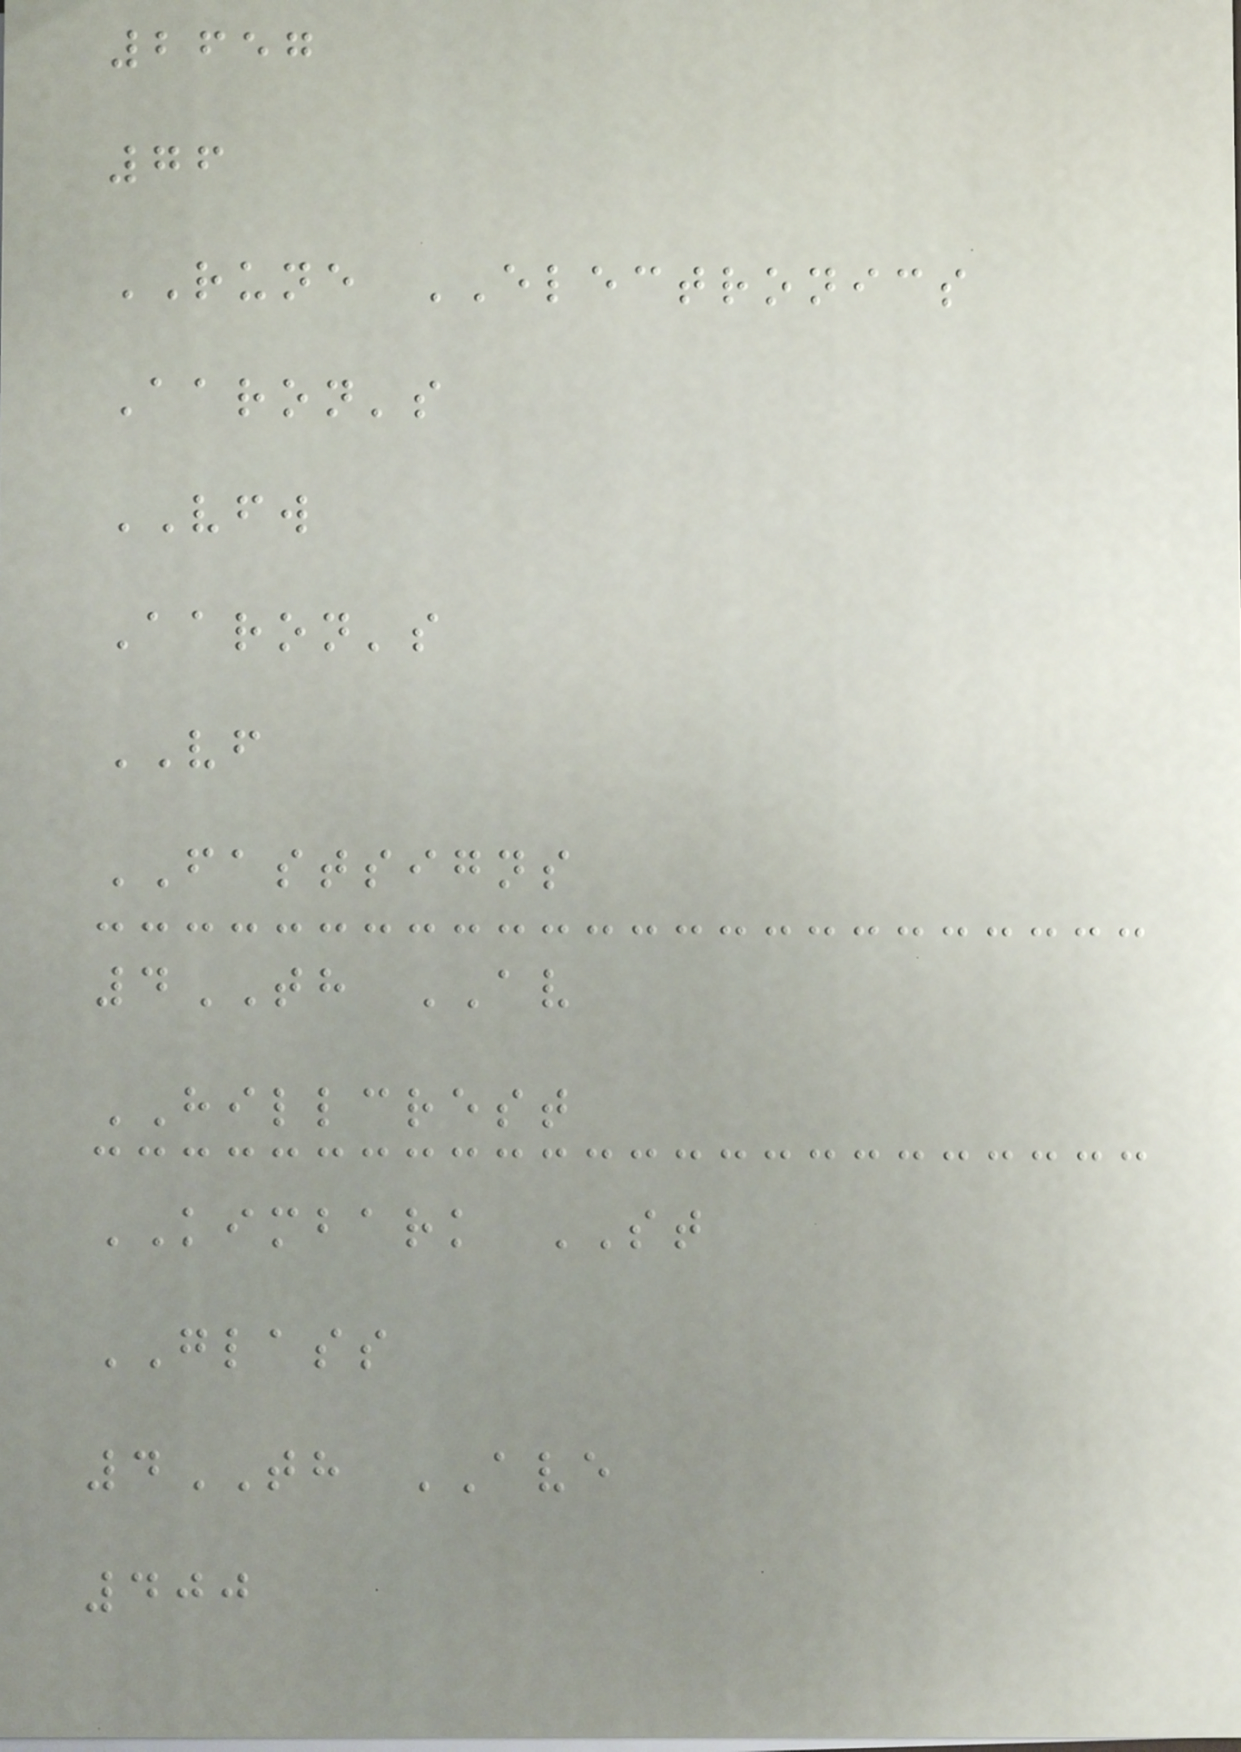2657
76
RUNE ELECTRONICS
Aaron's
VFW
Aaron's
VF
FASTSIGNS
4TH AV
HILLCREST
KIMBARK ST
GLASS
4TH AVE
400
